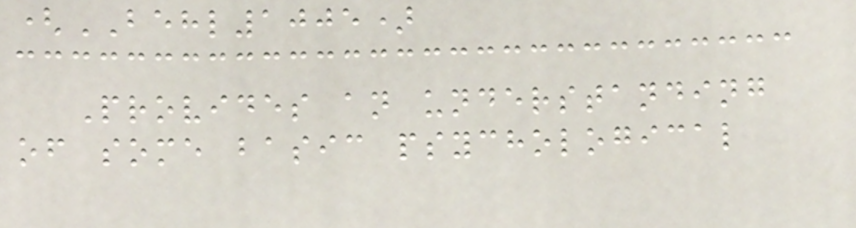(BEHL1005)
Provides an understanding
of some basic psychological
